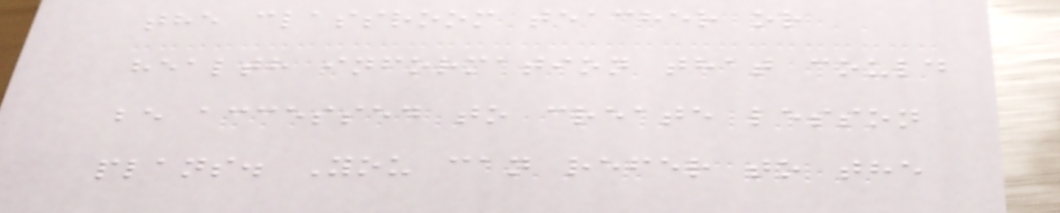the classroom teacher or
health information that could
be accessed to create lesson
plans. You can refer to the
